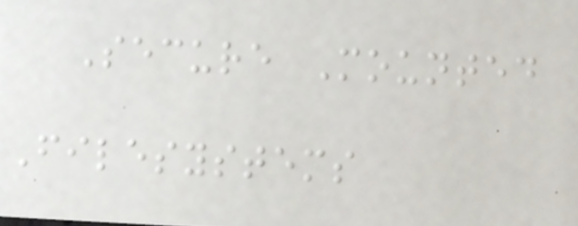Secure Mounted
Filesystems
